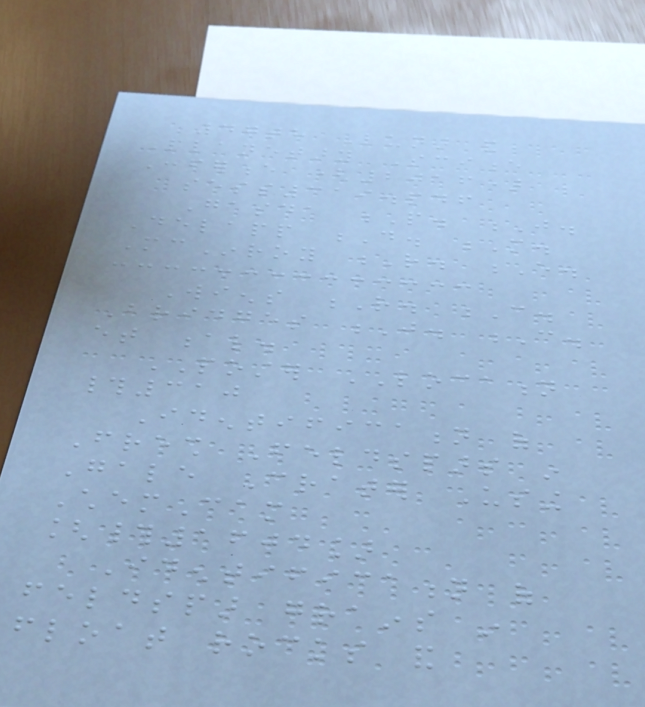47th Lunar and
Planetary Science
Conference (2016)
sess319.pdf
Gasda P. J.
Delapp D. M.
McInroy R. E.
Wiens R. C.
Bridges J. C.
et al.
POSTER LOCATION
#310
Identification of
Fresh Feldspars in
Gale Crater Using
ChemCam
[#1604]
Identification of
feldspar grains in
float rocks and
